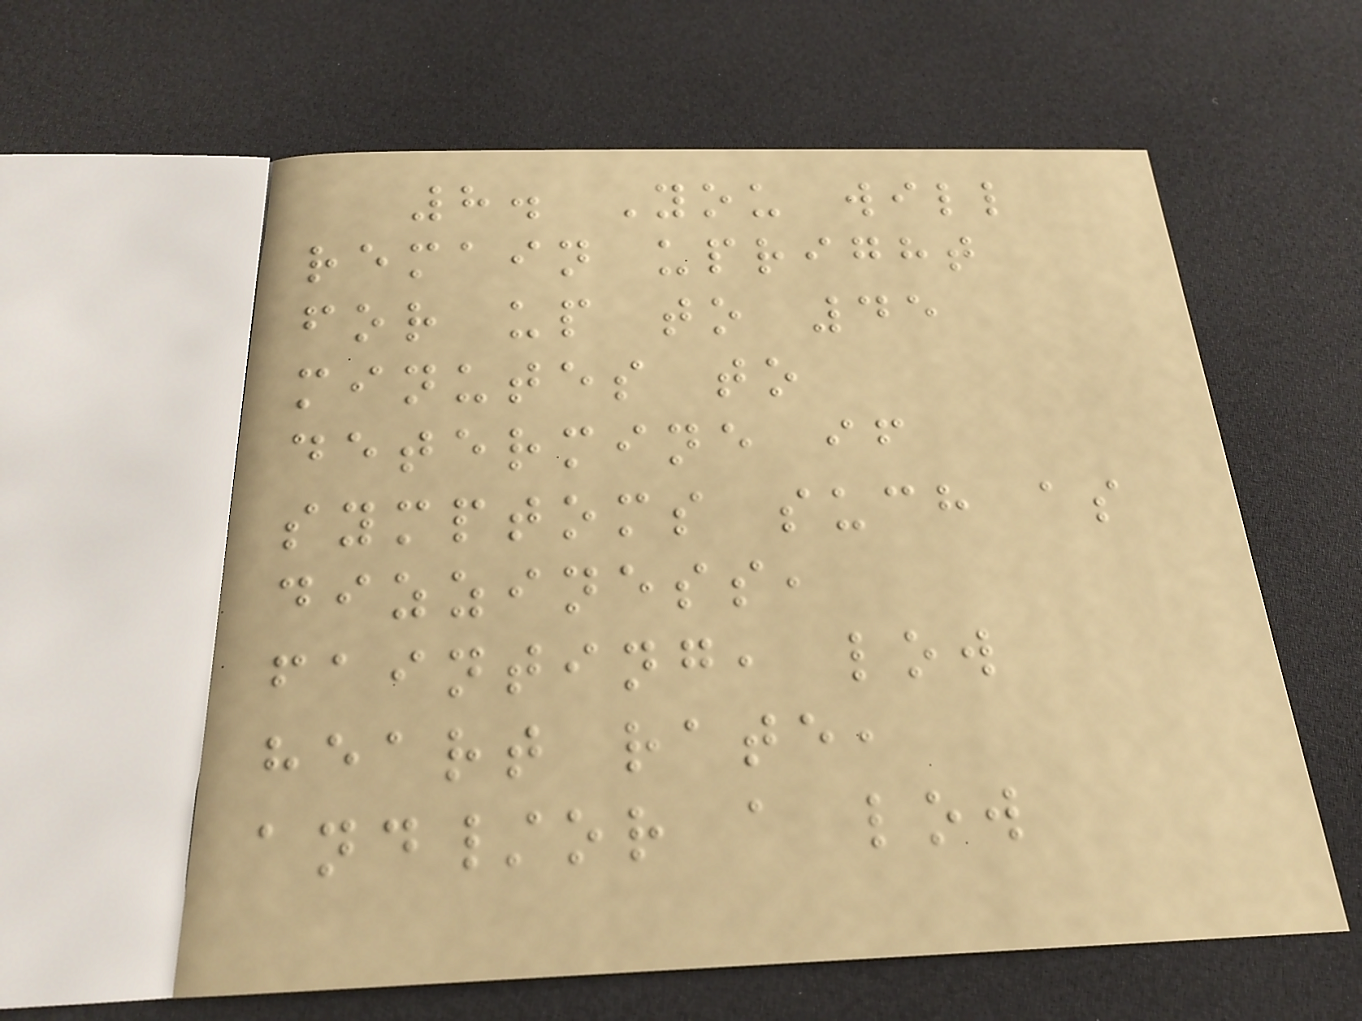8. You will
remain upright
for up to 45
minutes to
determine if
symptoms such as
dizziness,
fainting, low
heart rate,
and/or a low
